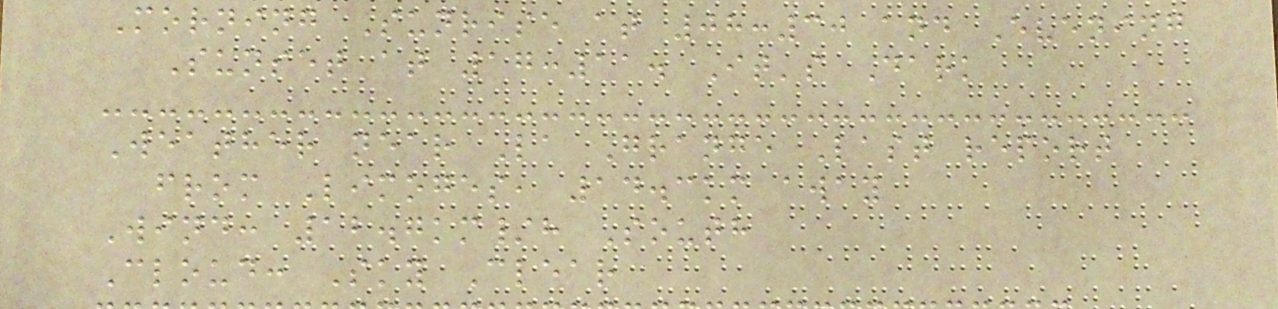Morning Sunrise at 08:30 and Evening
Sunset at 17:11. It's Dark
Weather near La Grange Last report
from Limoges, 14.3km away
Wind: 12.7km/h South
Cloud: Sky Clear
